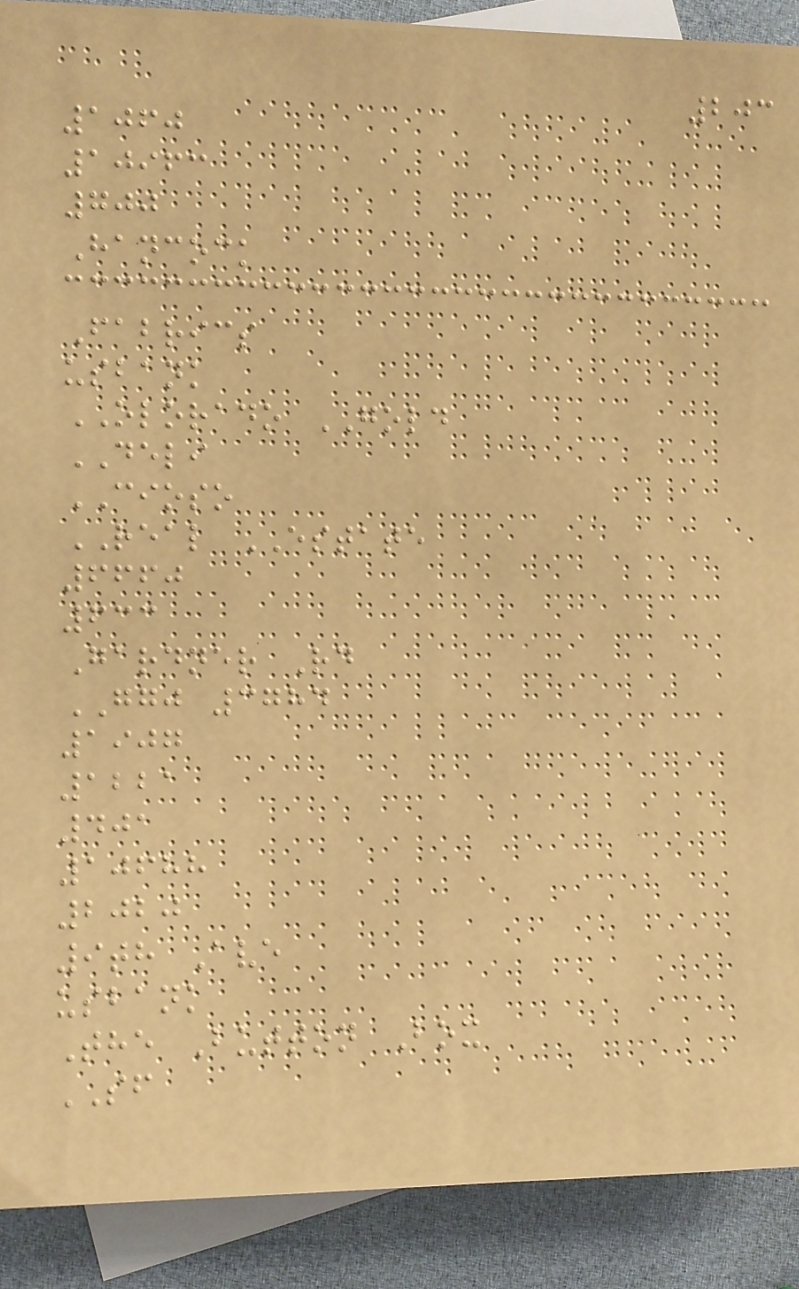203
1060
10963
700
Hancock
Fabrics
usbank
OLORADO GOLD
DELI
CIOSO
REAL ESTATE
6660
633
Gardner Rd
GGJ 3784
1907
1221
401
10688
2020
9th Ave
usbank
The Button Box
SF
